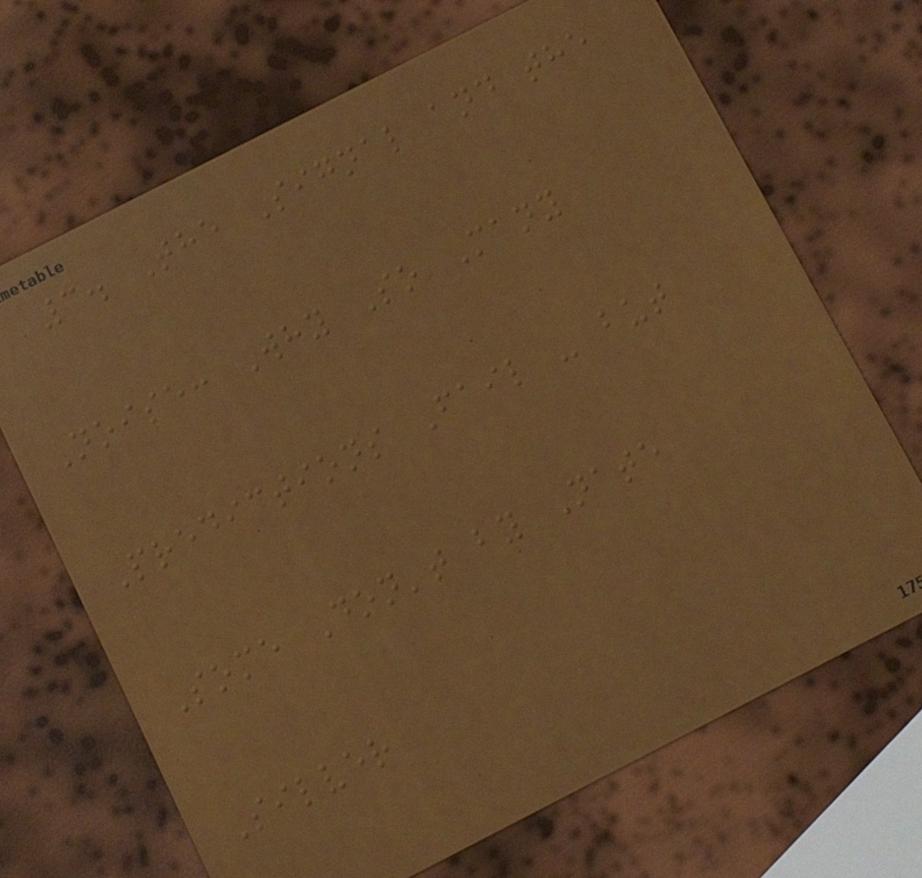3. The Signal and the
Noise: Why So Many
Predictions Fail - but
Some Don't by Nate
Silver
